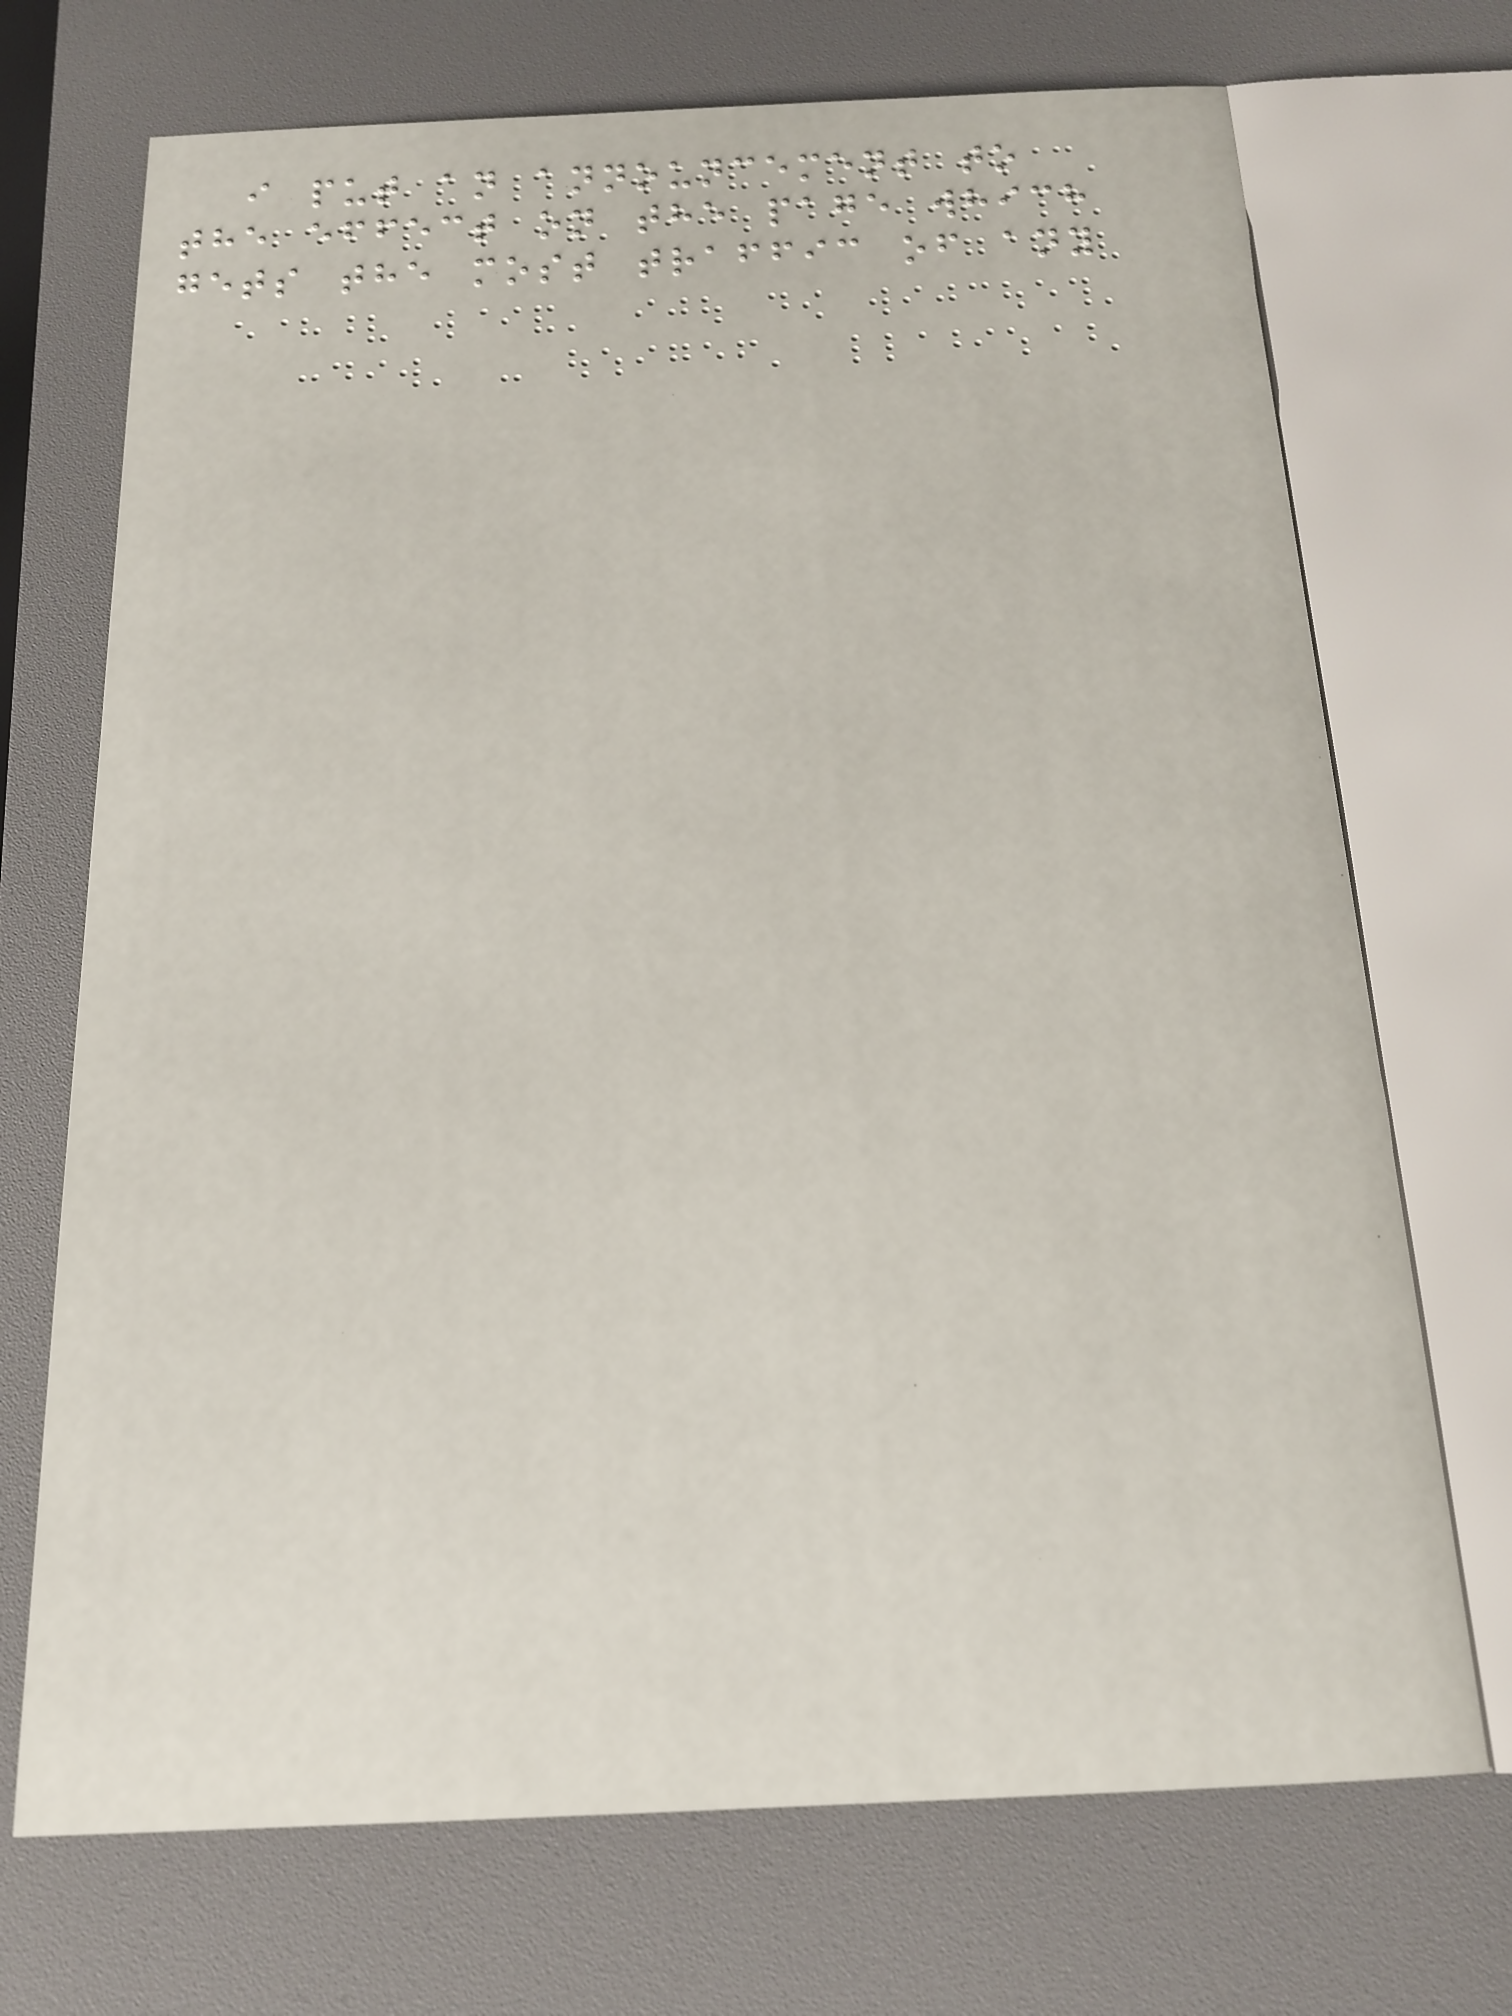i put an announcement to
the effect on the page which
gets the most traffic of any
